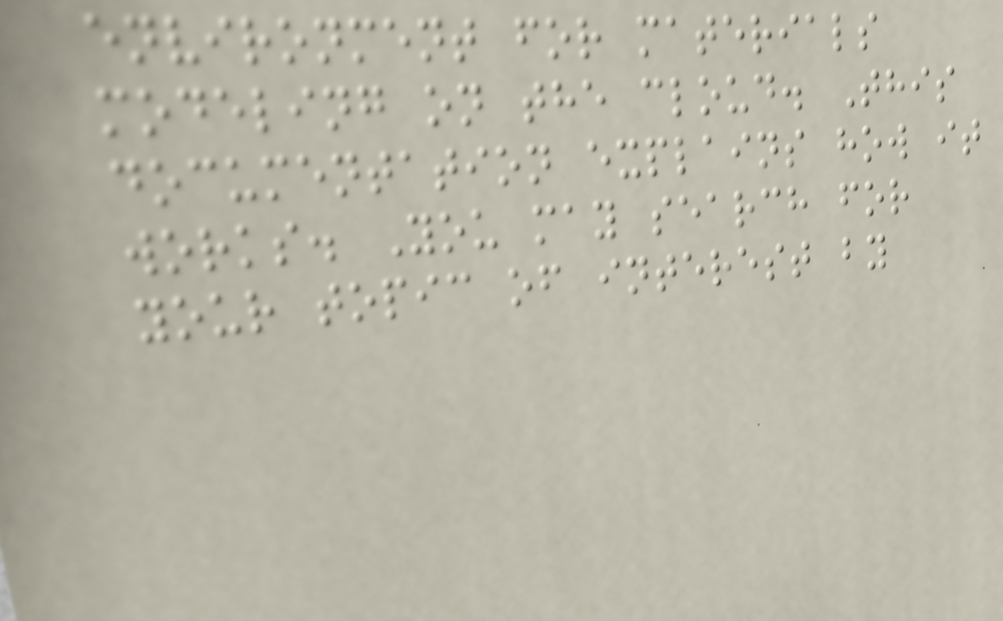environment for materials
modeling on the cloud. This
documentation explains how it
works. You may search for
your topic of interest by
